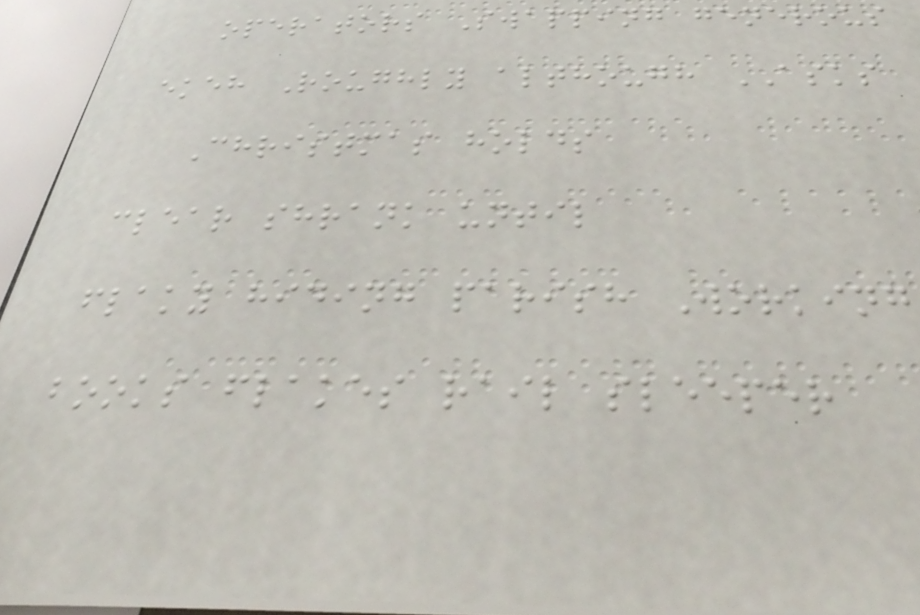operators Swapping generous
ekeh Roughly although ASKS
Christmas holds
clear shrank until
flaky hiding parish Working
books flakes rail sleeper
